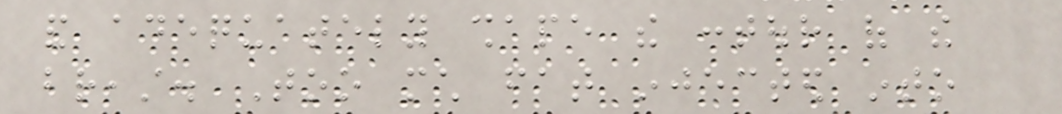and adequately shape the contour of the
breast. Too much fat injected into
